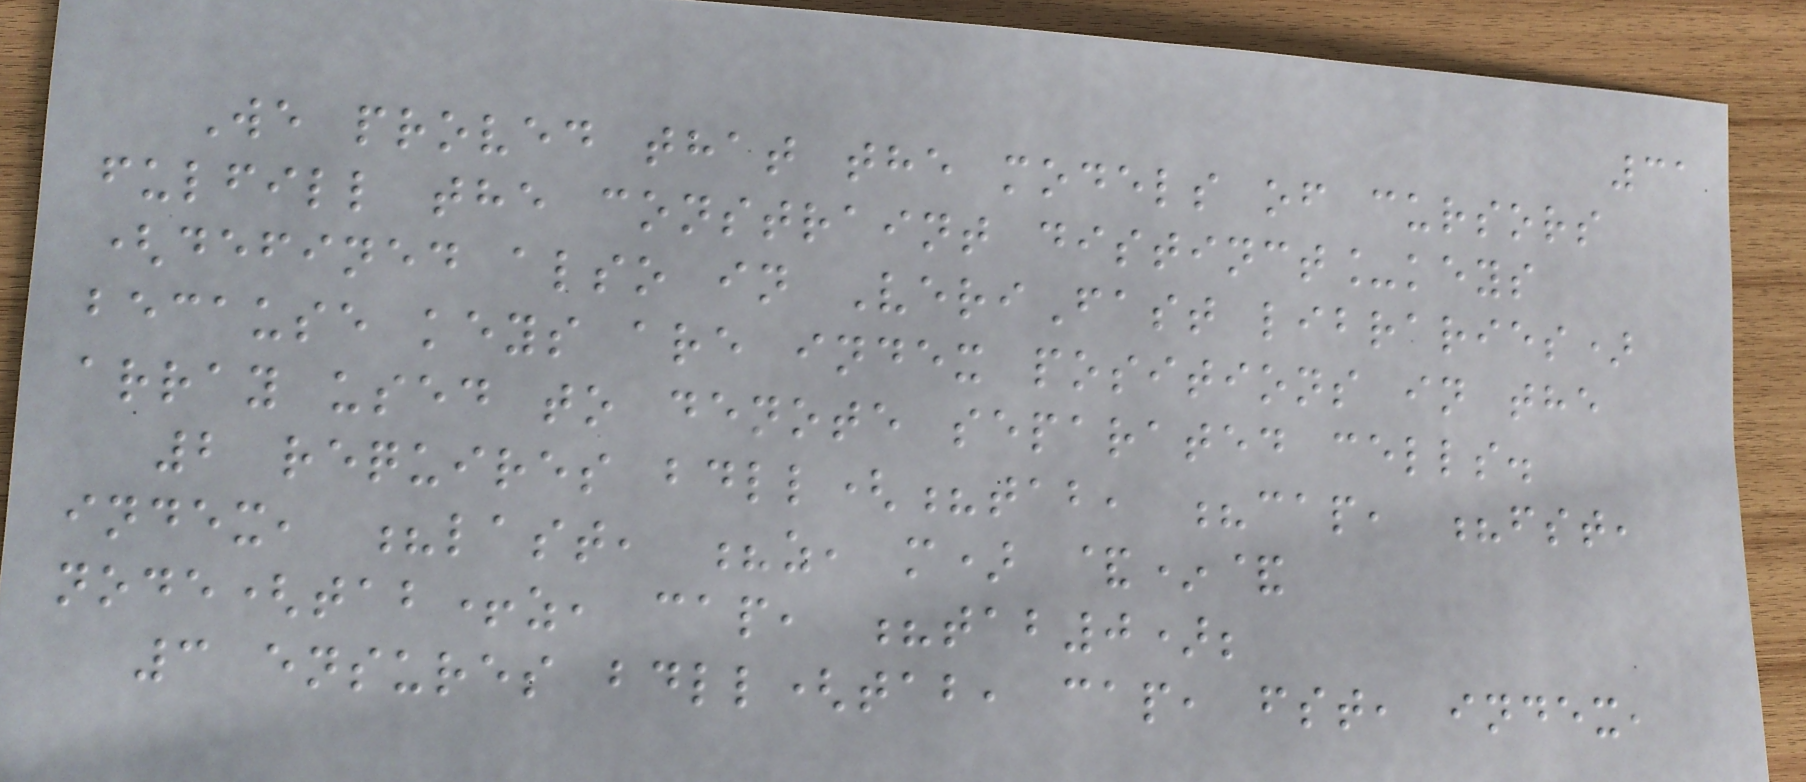31
We proved that the models of cursors
fulfill the constraint distinct_keys
(defined also in VeriFast libraries)
because keys are index positions in the
array used to denote separated cells.
2 requires bdll(?tab, ?cap, ?fst,
index, ?last, ?z, m) &*&
node(tab+z, cap, ?tab0);
3 ensures bdll(tab, cap, fst, index,
